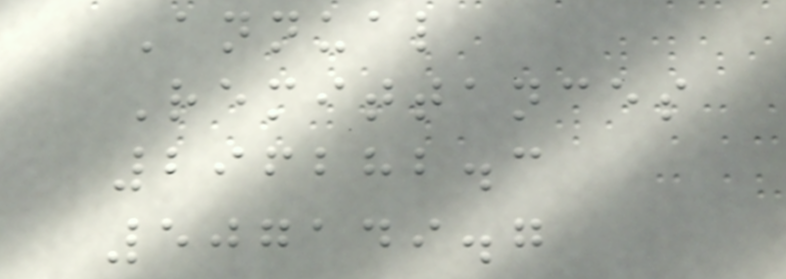Annual
Remittances
296282.3
507149.7
